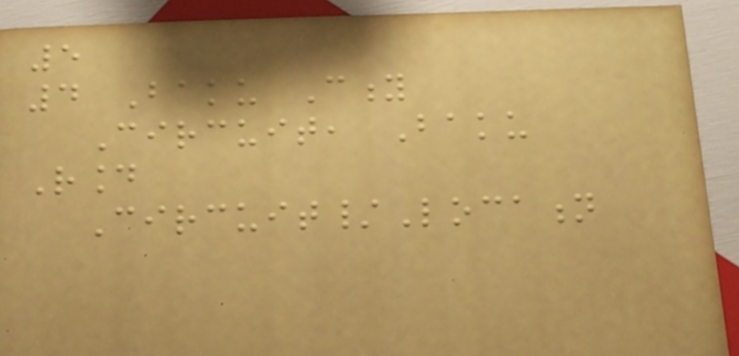5
4 Baku City
Circuit, Baku
Round
Circuit/Location
